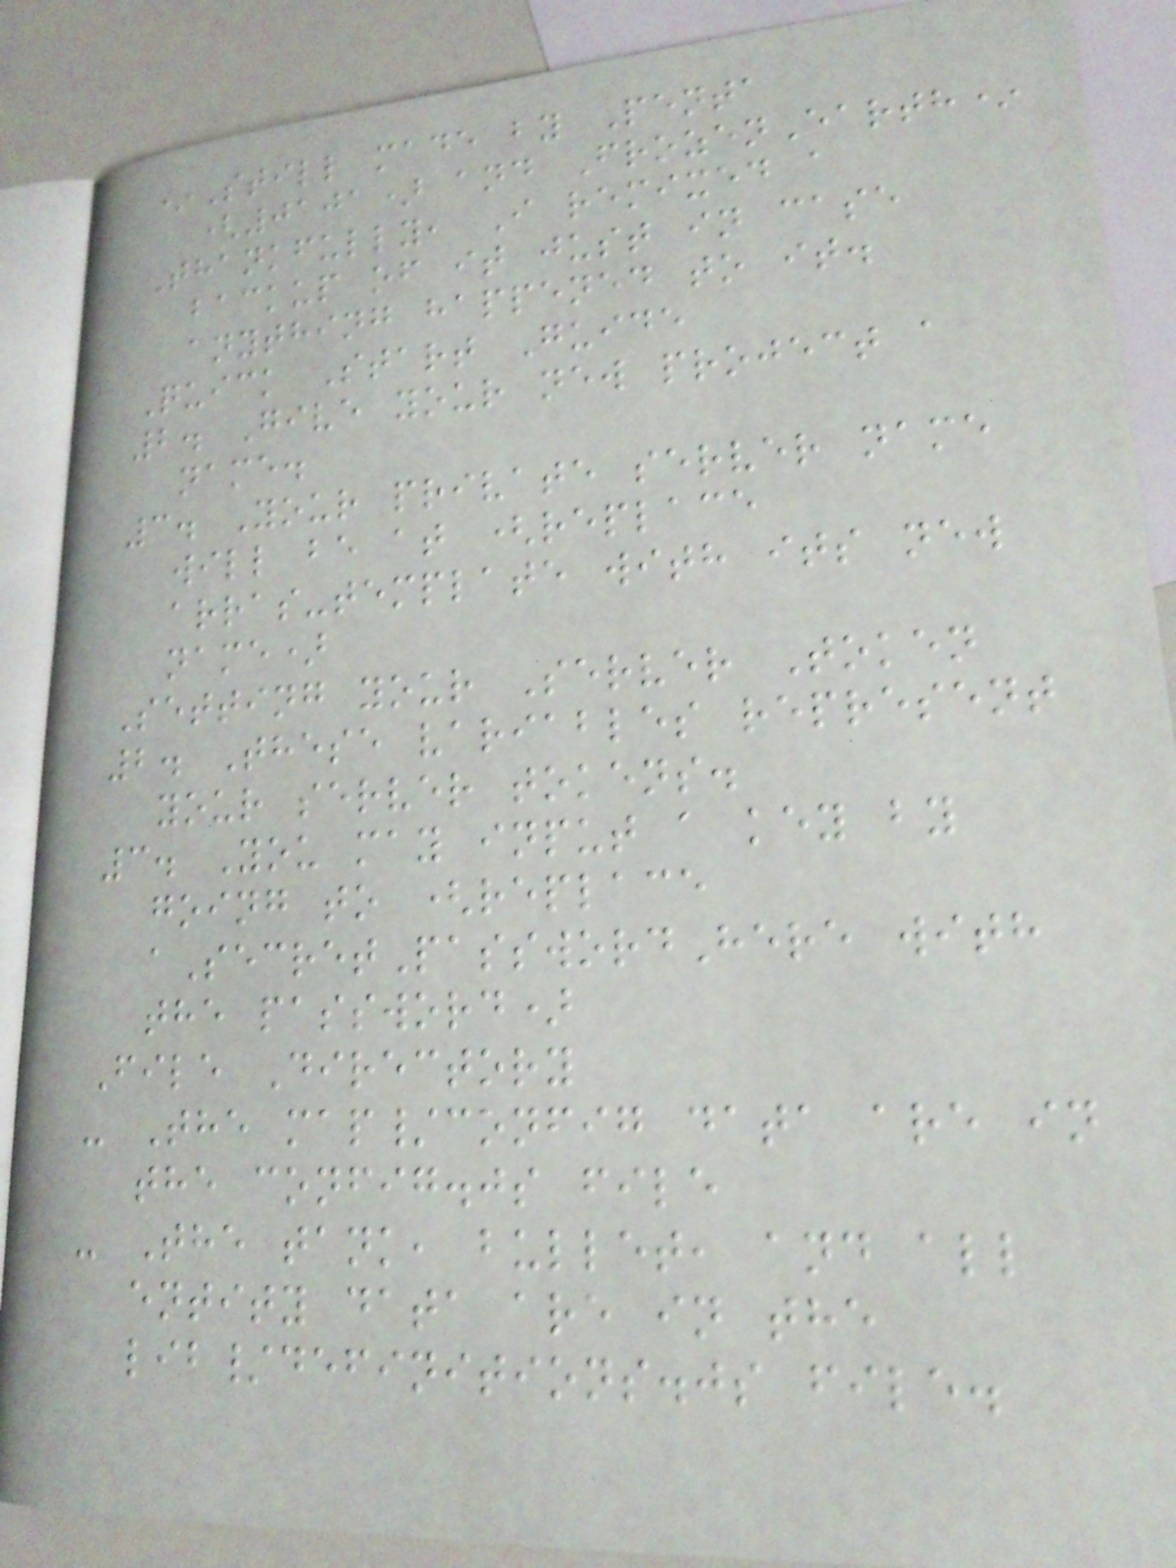*Still made by Penta
(0101) and FrozenEarth*
Thankfully, I remixed a
backup of it just in case
anything happened to it.
Quick Start Guide
2. Give your new project a
name.
3. Your private server name
will be at (replace
arras-template with its new
name)
Setting your Server Token
2. These variables represent
your server tokens.
3. You may input a key by
going to (replace
aSecretPasswordHere with
the password)
File Directory
- The map/config data are in
the config.js file
- The tank, bullet, and all
entity data are in the
lib/definitions.js file.
